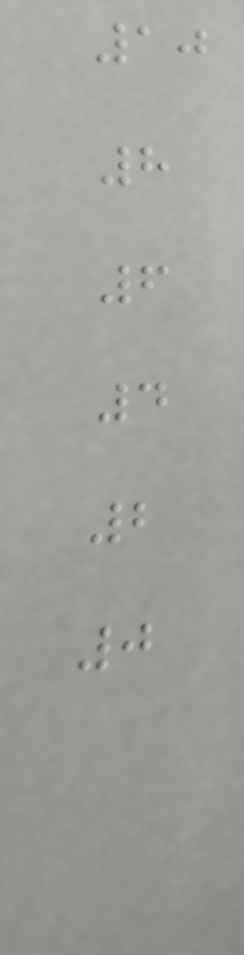10
8
6
4
2
0
